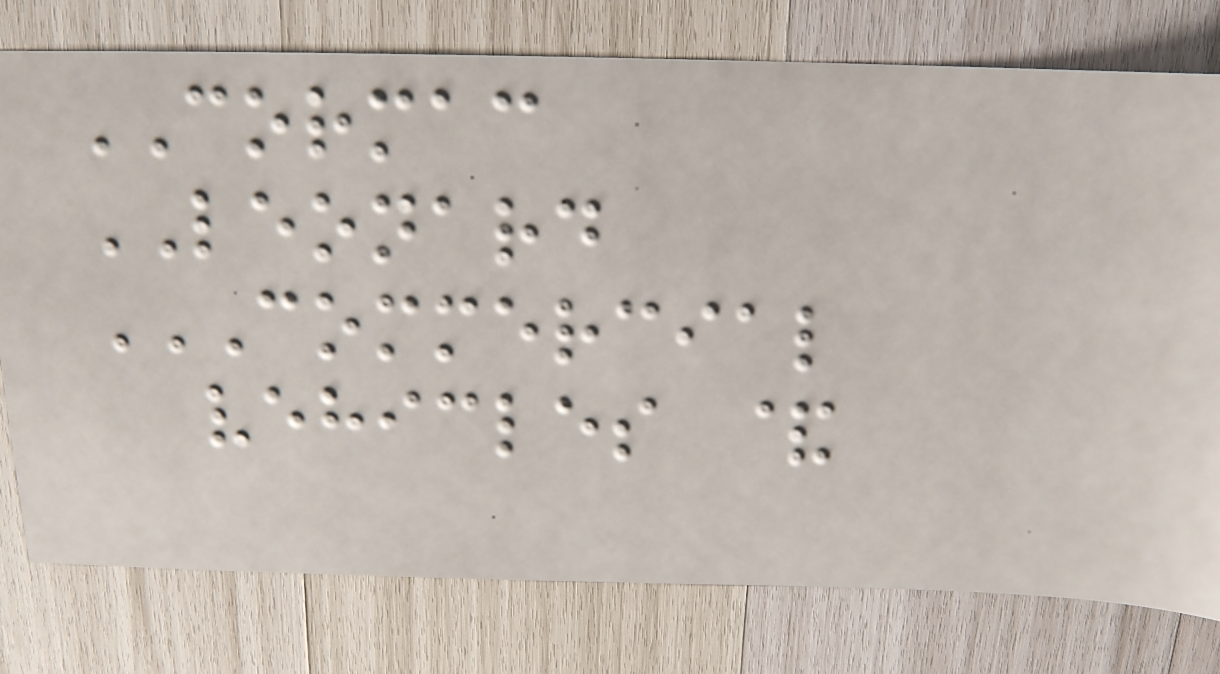CORMAC
LEONARD
COMMERCIAL
VEHICLES &
